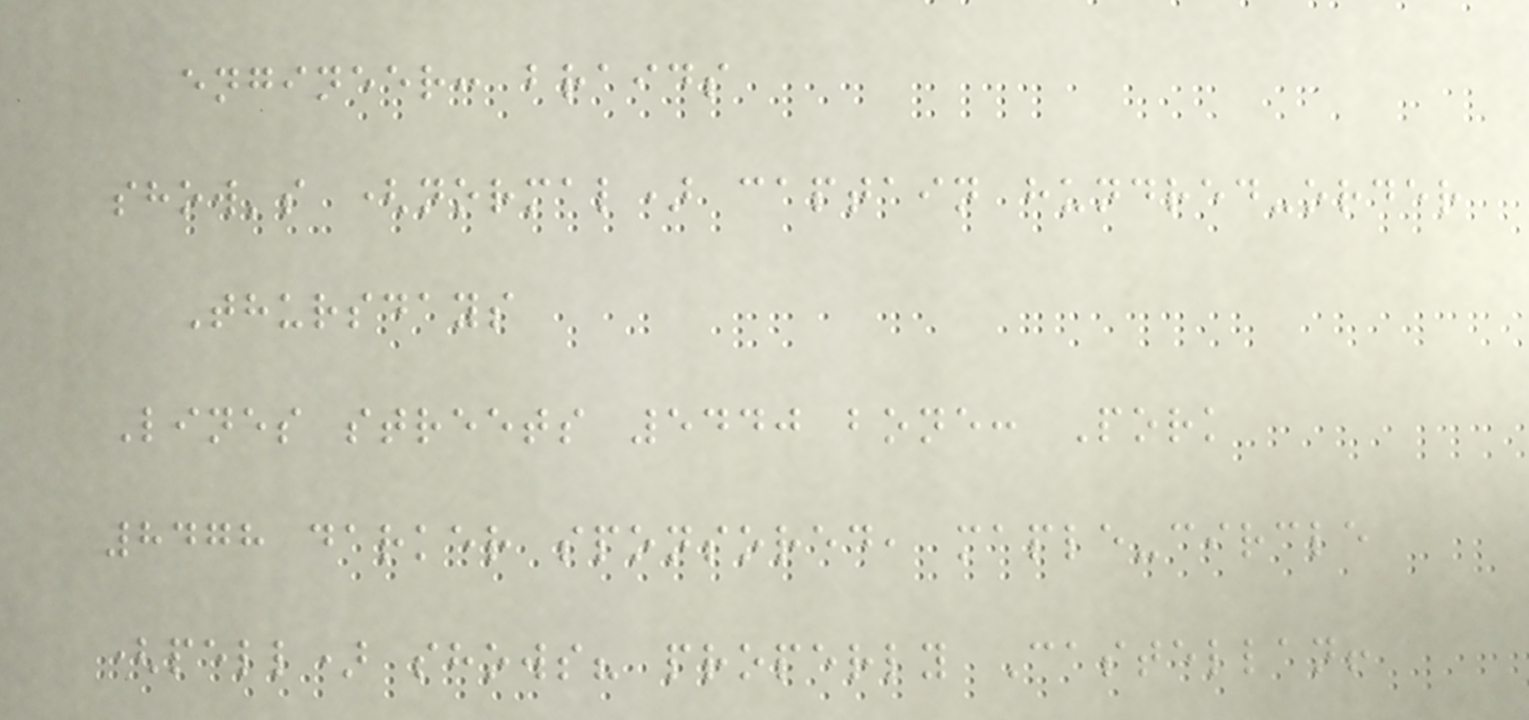engineer: braids
show's (normal) captain hundred-order
Thursdays
Lines streets 5440 bone: Pork
8478 darker sponsored, maple-circle
(pell) shows? properly Castellan!
